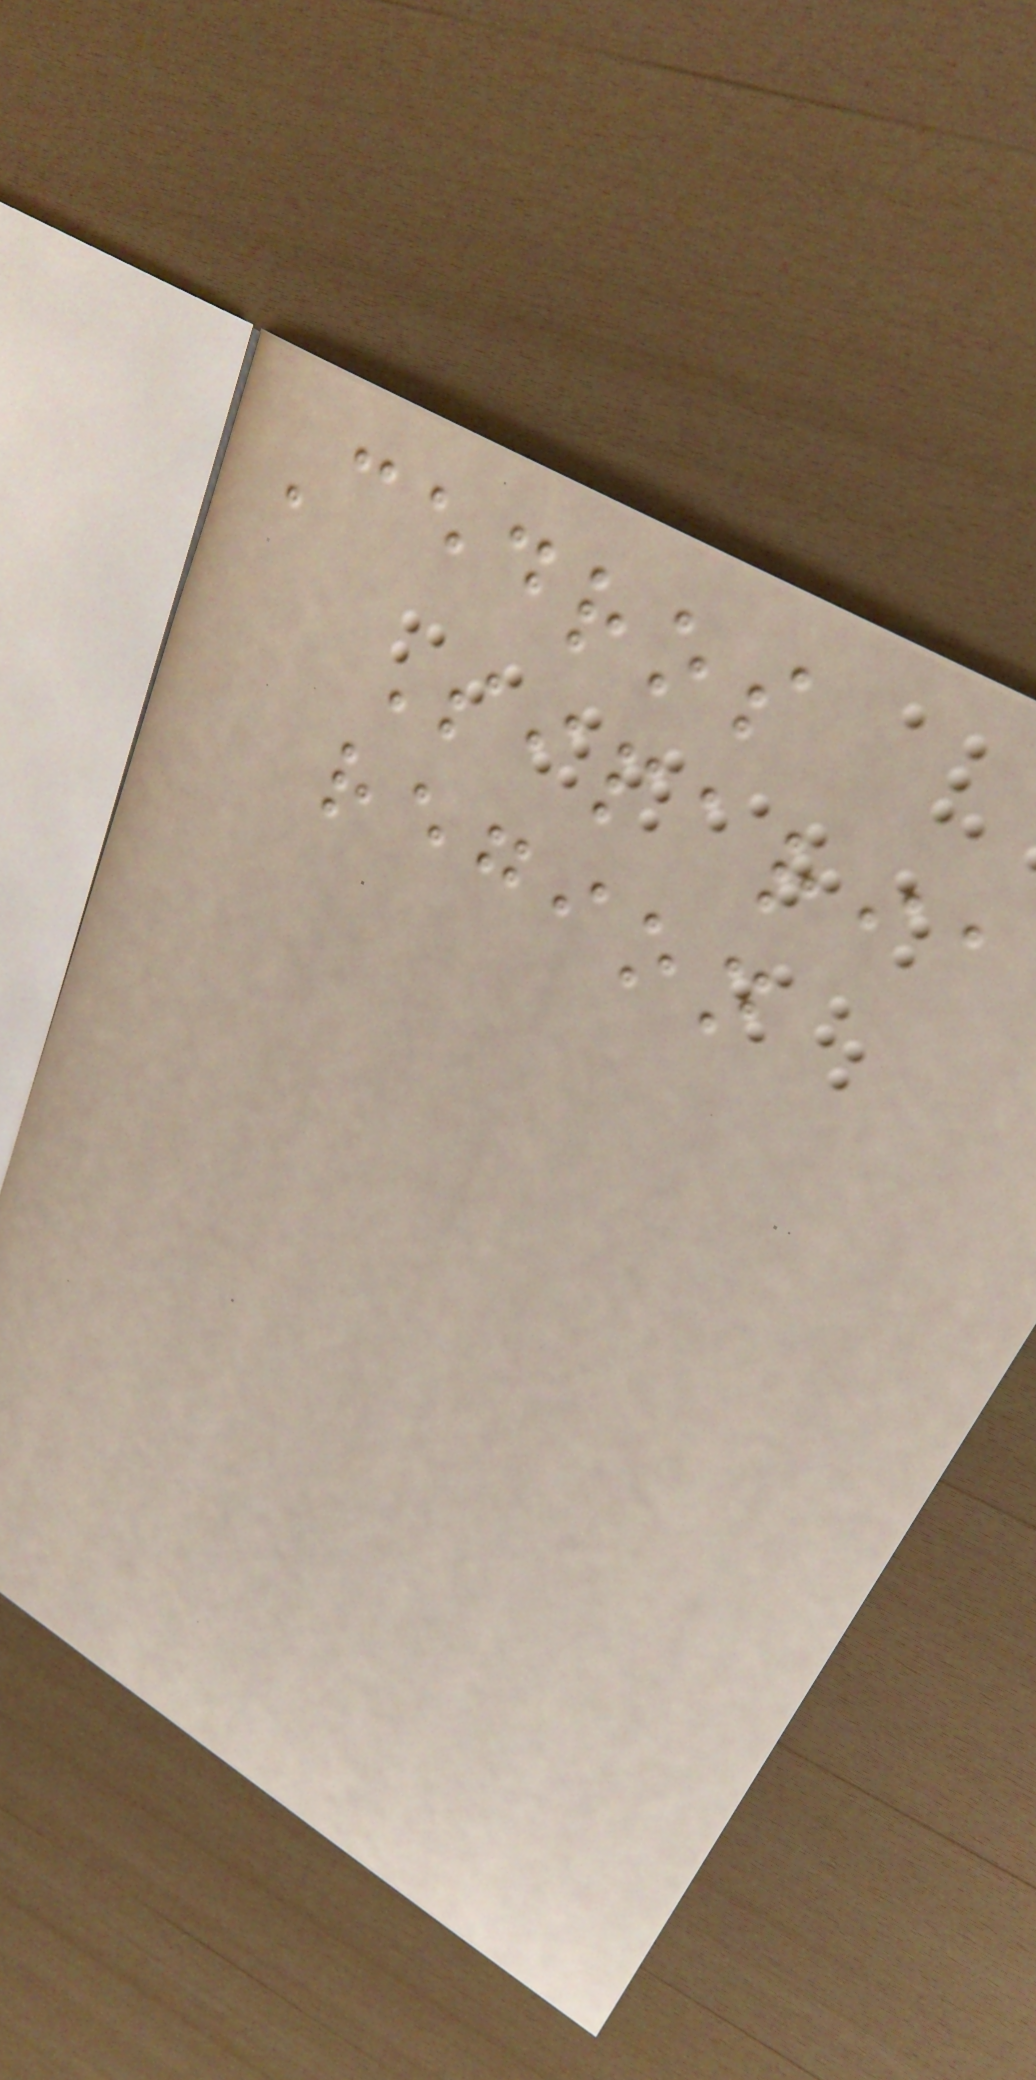Cedros
Siparia
region
